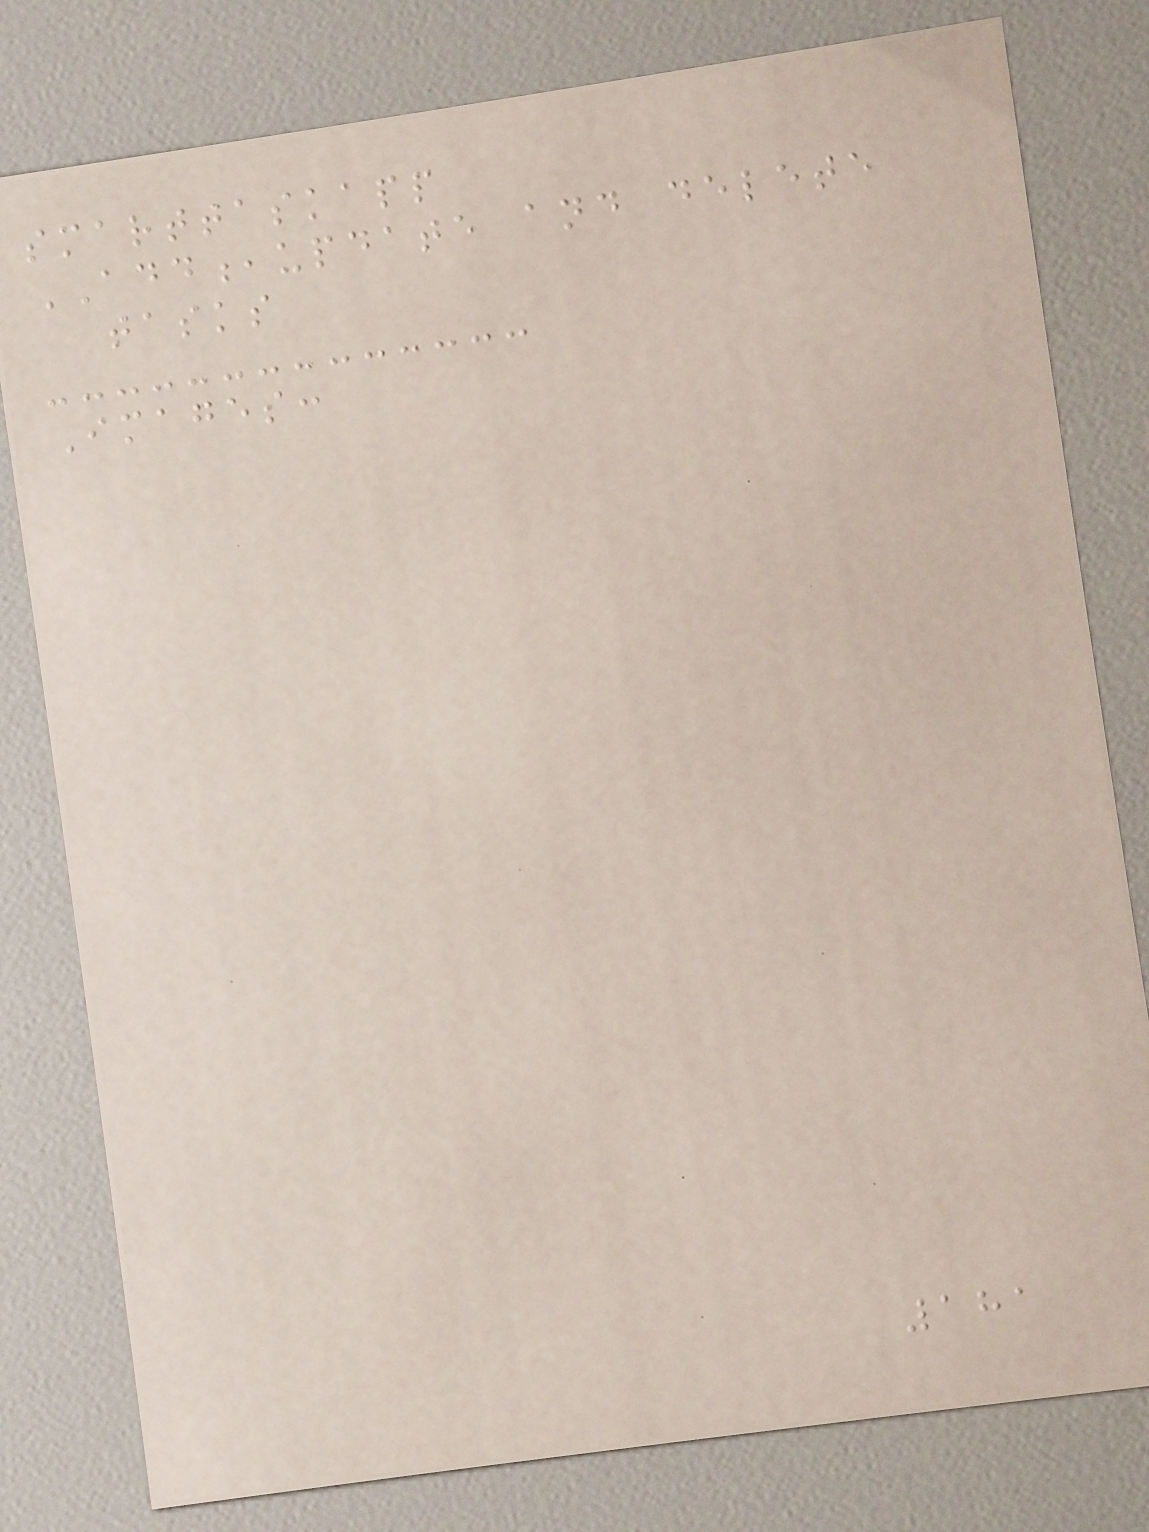smarttaskapp
ADD,update and delete
tasks
Images:
181
